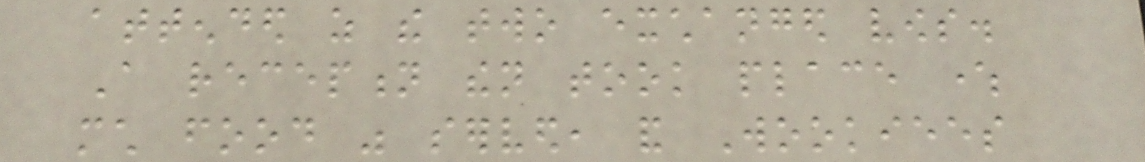attended as the two exchanged vows.
A reception then took place where
much food was served, and Wookiees
